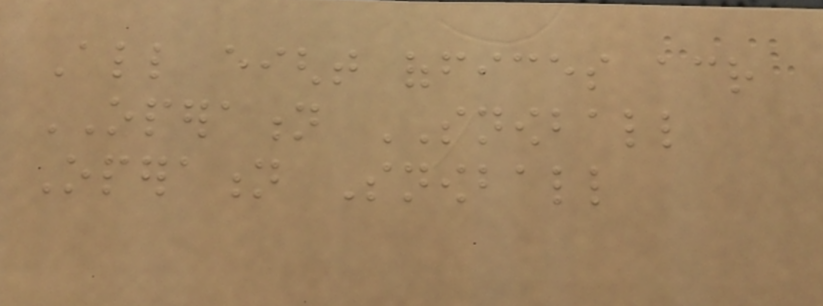All eight offices across
OPERATION SNOWBALL
Operation Snowball
